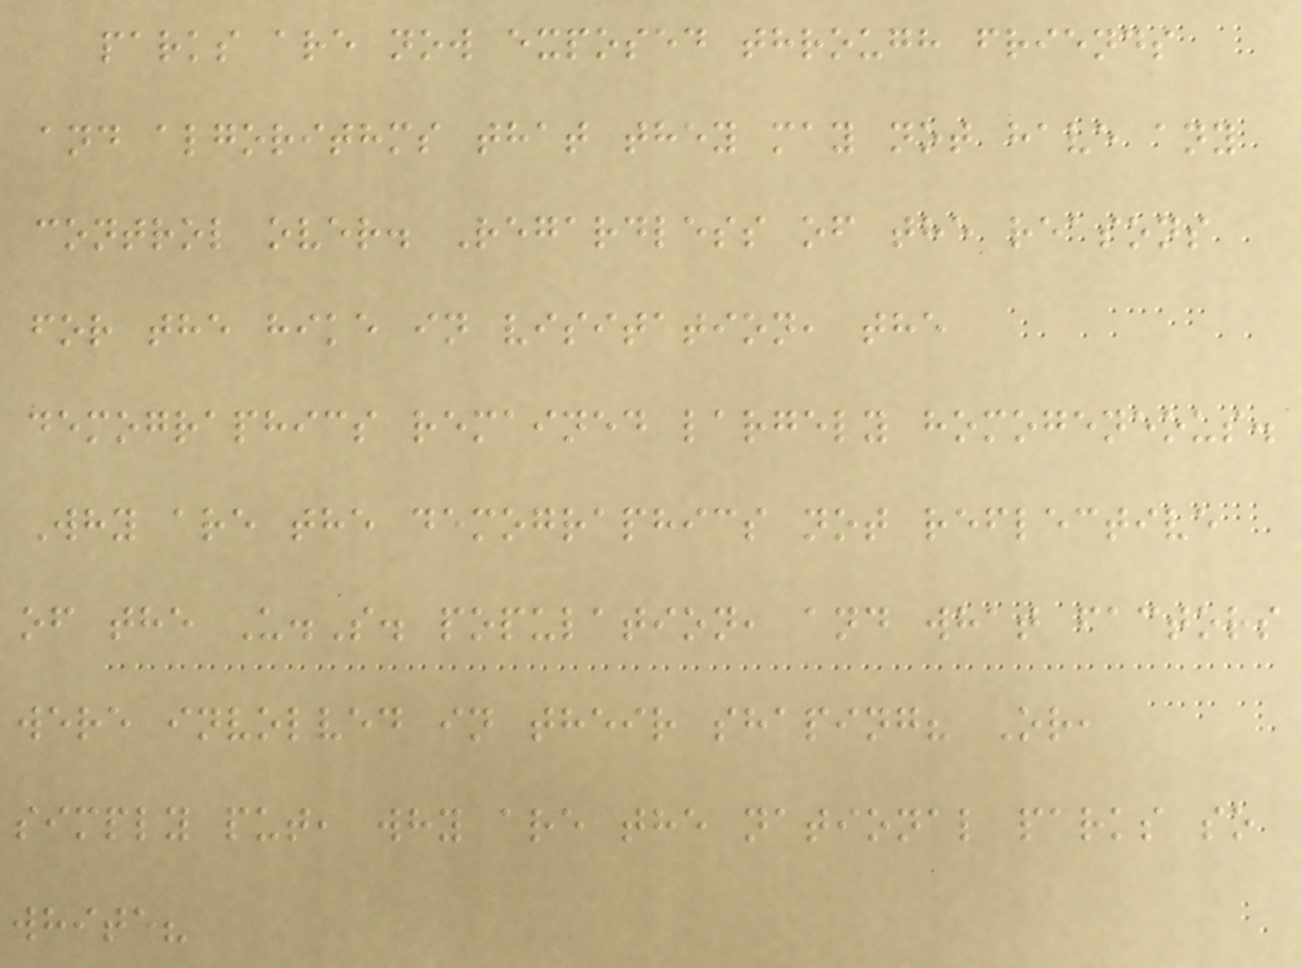parks are now exposed through friends
and algorithms that they may not have any
control over. Regardless of the reasons
for the hike in visitation, the
demographics remained largely homogeneous.
Why are the demographics not reflective
of the U.S. population, and what factors
were involved in their shaping? Or,
simply put, why are the national parks so
white?
